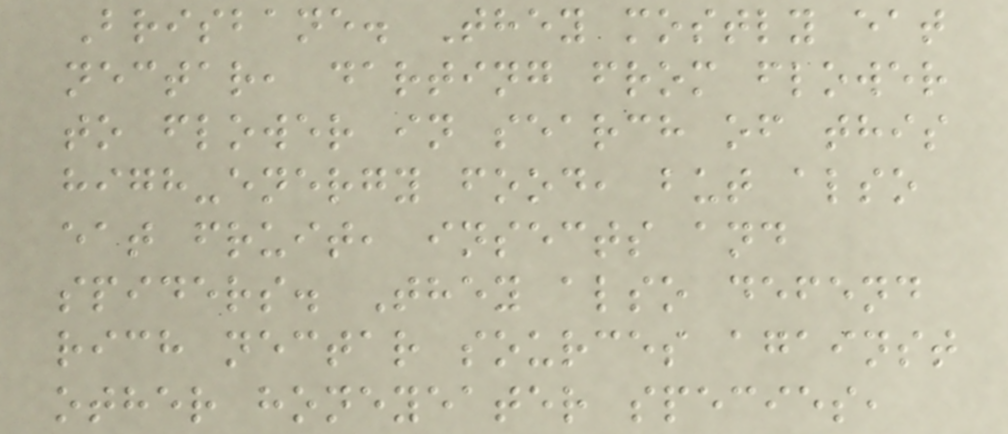Brisbane. They mostly eat
nectar, darting from flower
to flower in search of this
high-energy food, but also
eat fruit, insects and
spiders. They also defend
rich nectar sources against
other honeyeater species,
